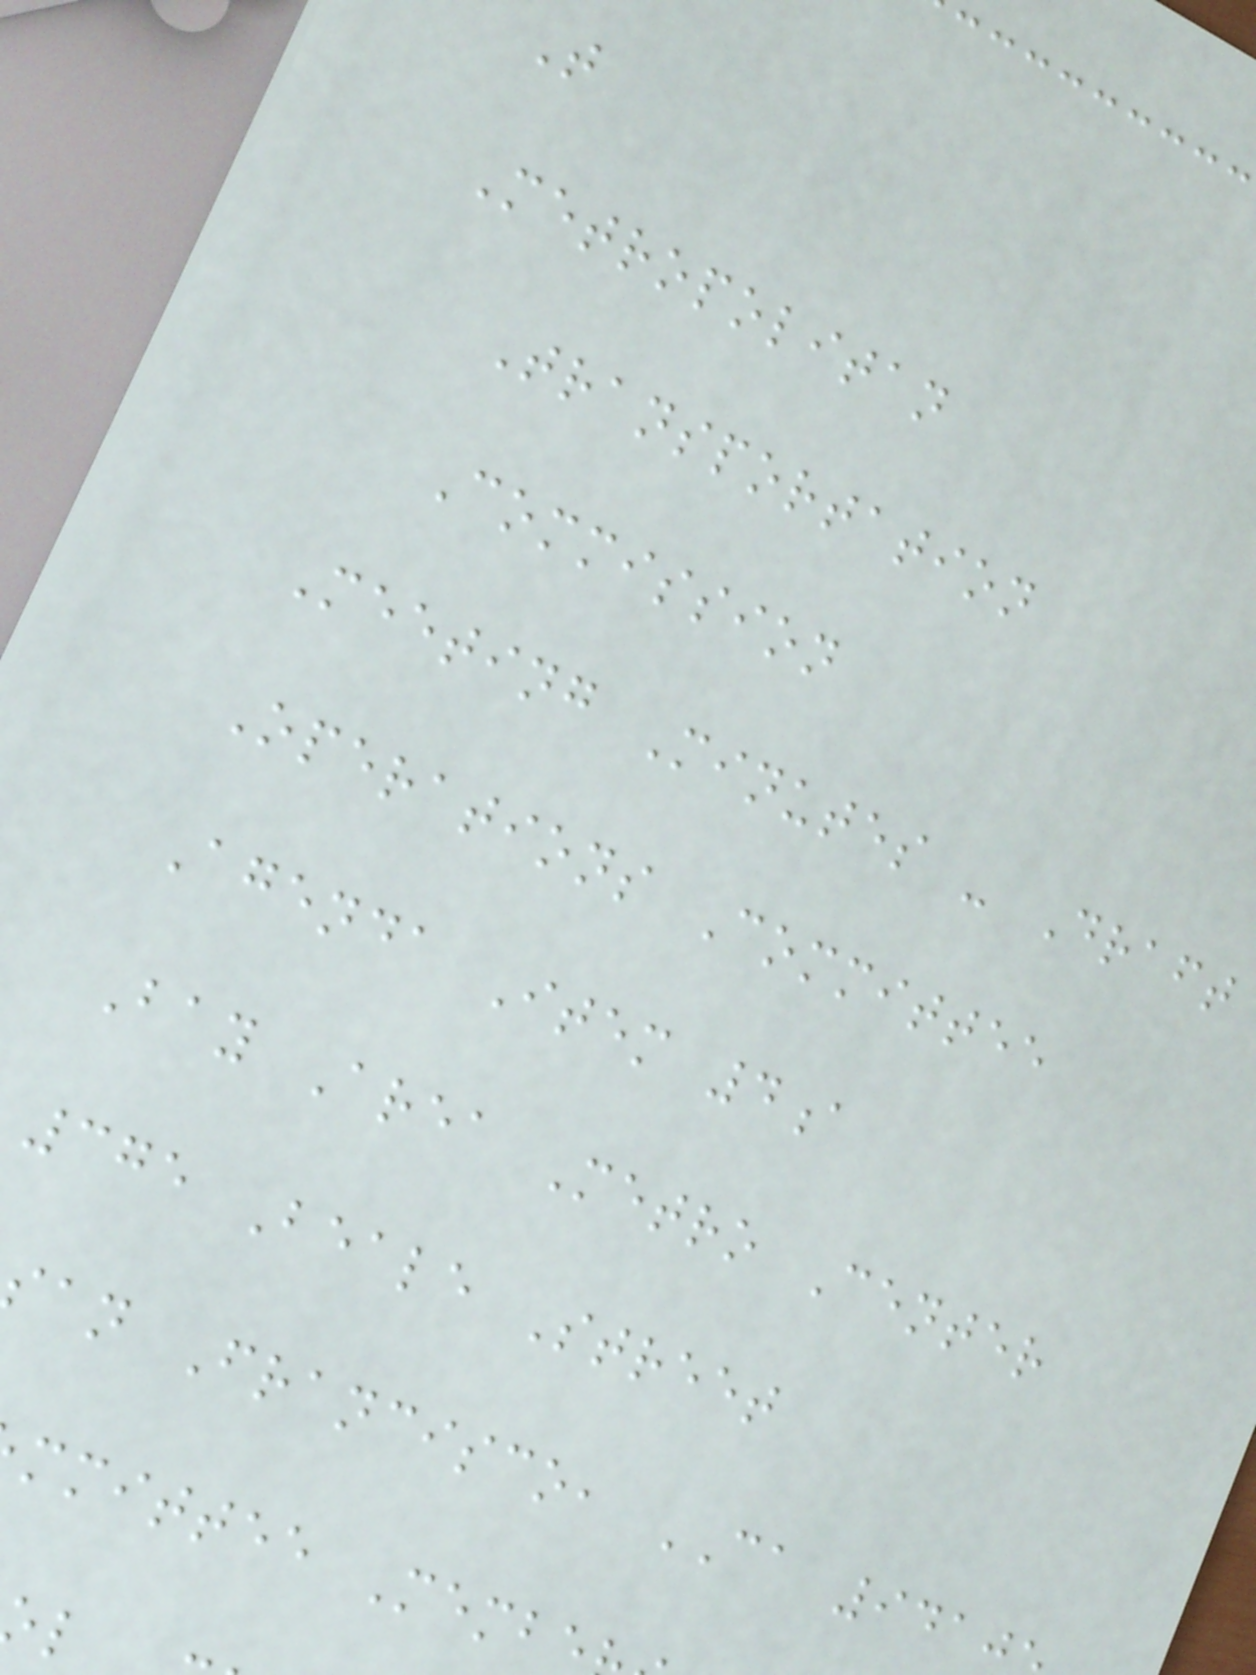T
Metropolitan
Transportation
Commission
Meeting Minutes - Draft
Operations Committee
Agenda Item 4a
Bay Area Metro Center
375 Beale Street
an Francisco, CA 9410
mmittee Memb
